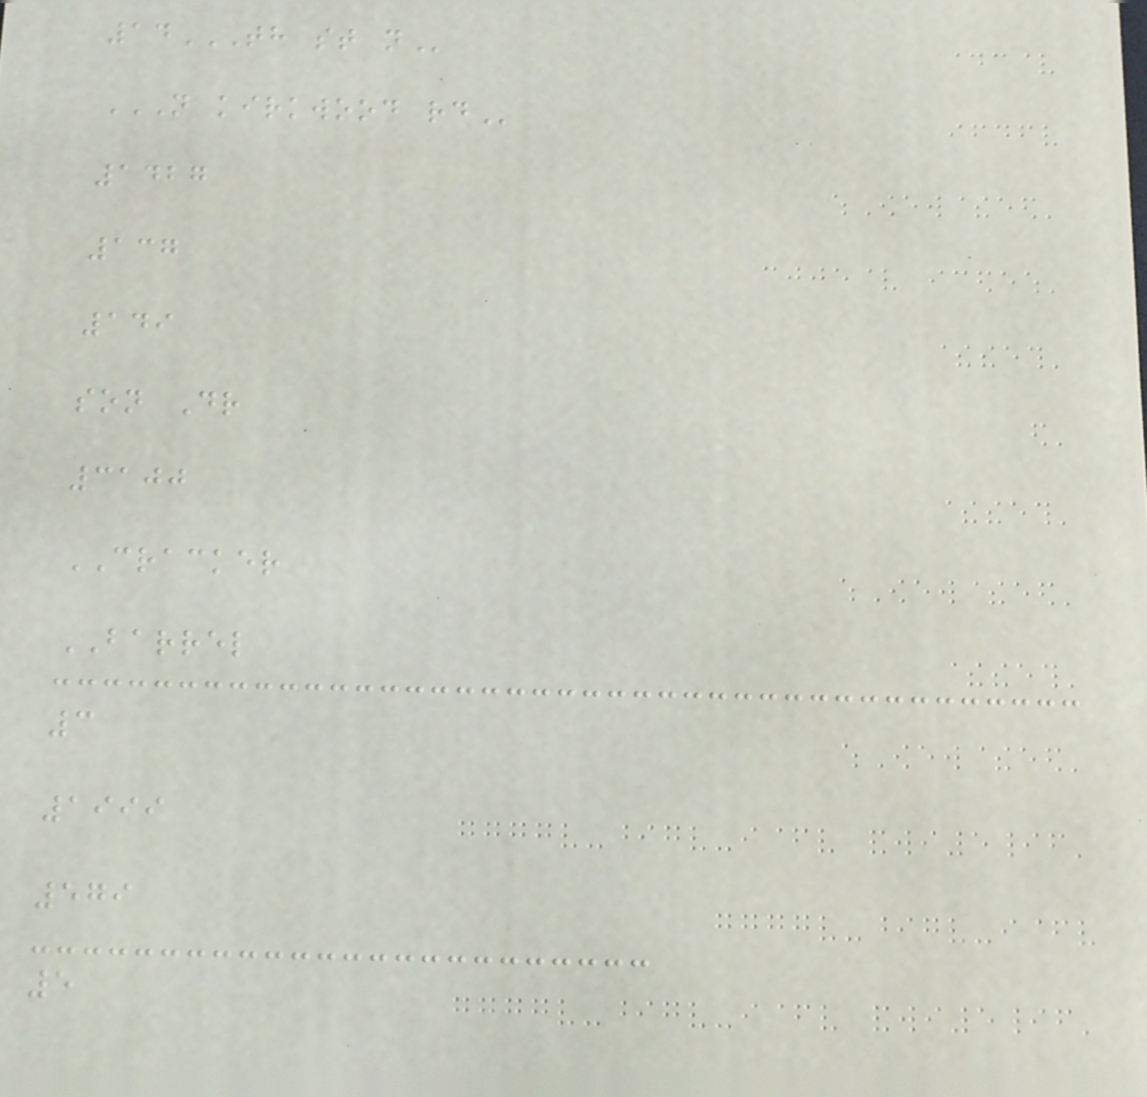14TH ST N
N KIRKWOOD RD
1427
137
149
son Dr
3100
CRACKER
BARREL
3
1999
579
5
